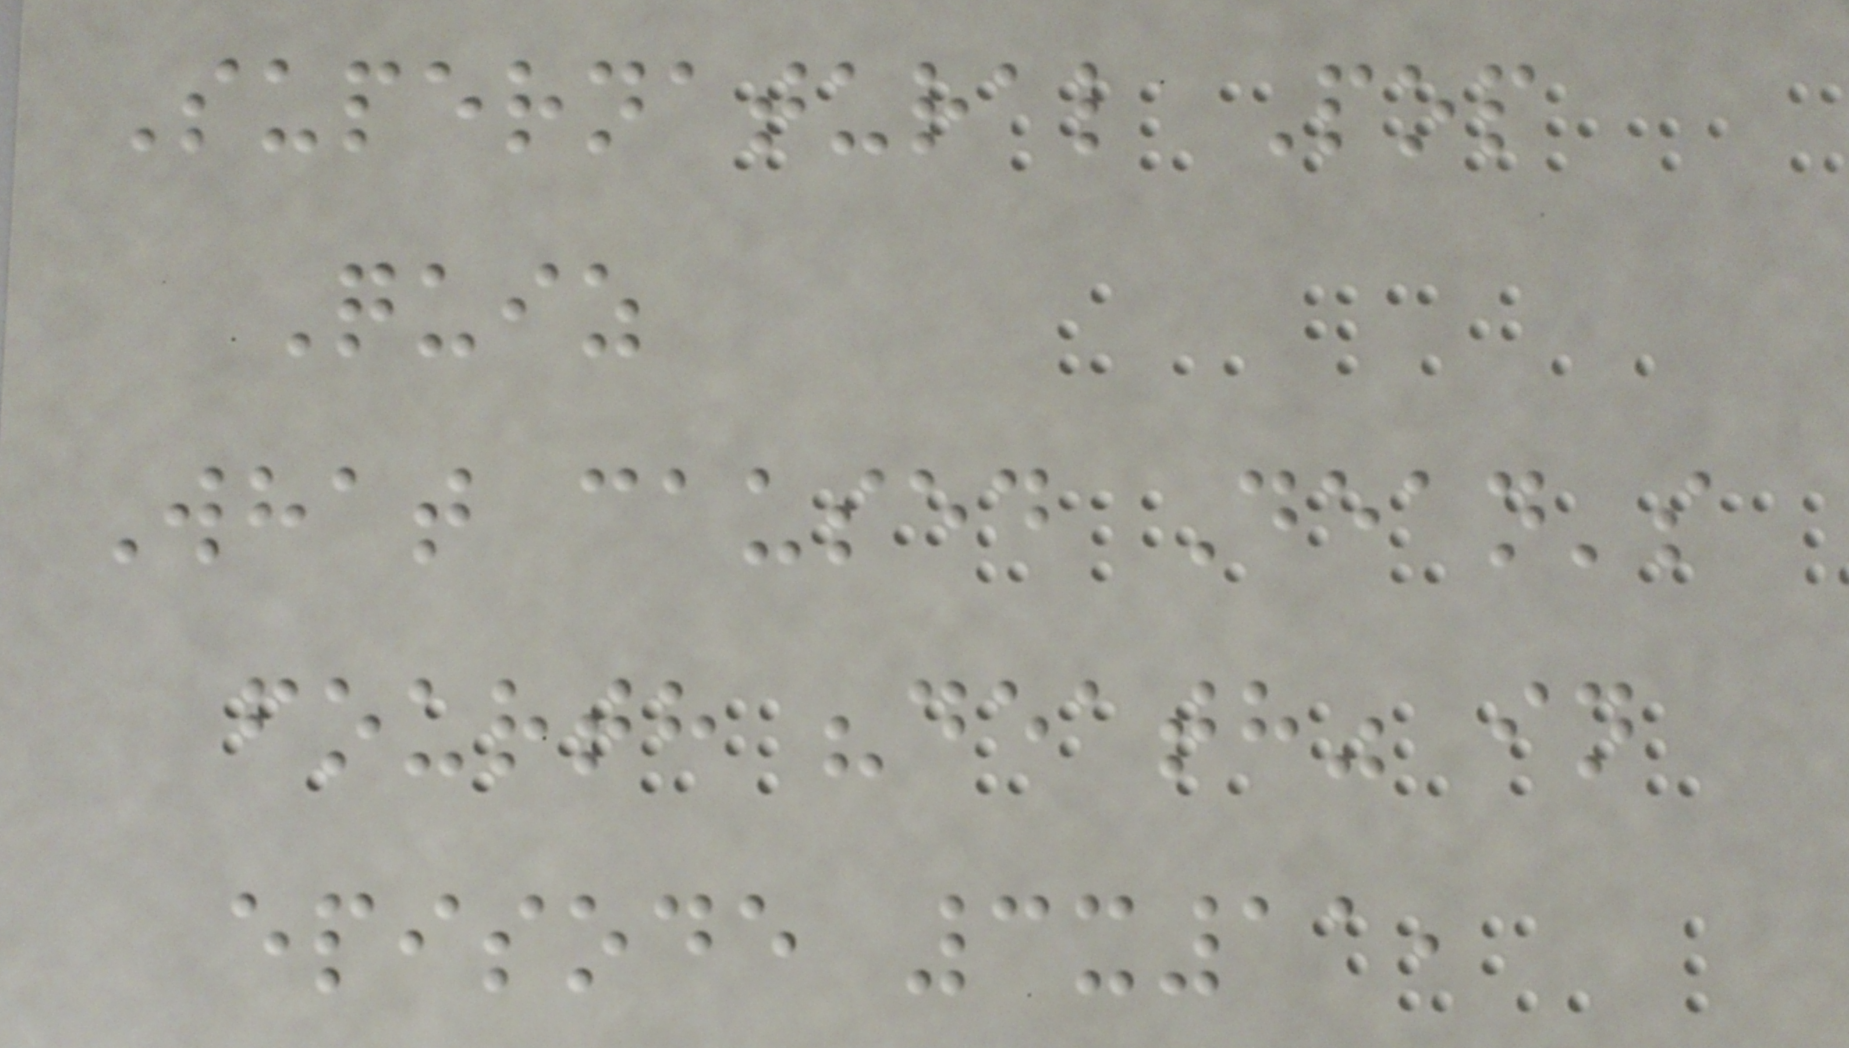Supernatural Pop
Quiz
What caused Dean's
fourth "death" in
episode 3x11,
